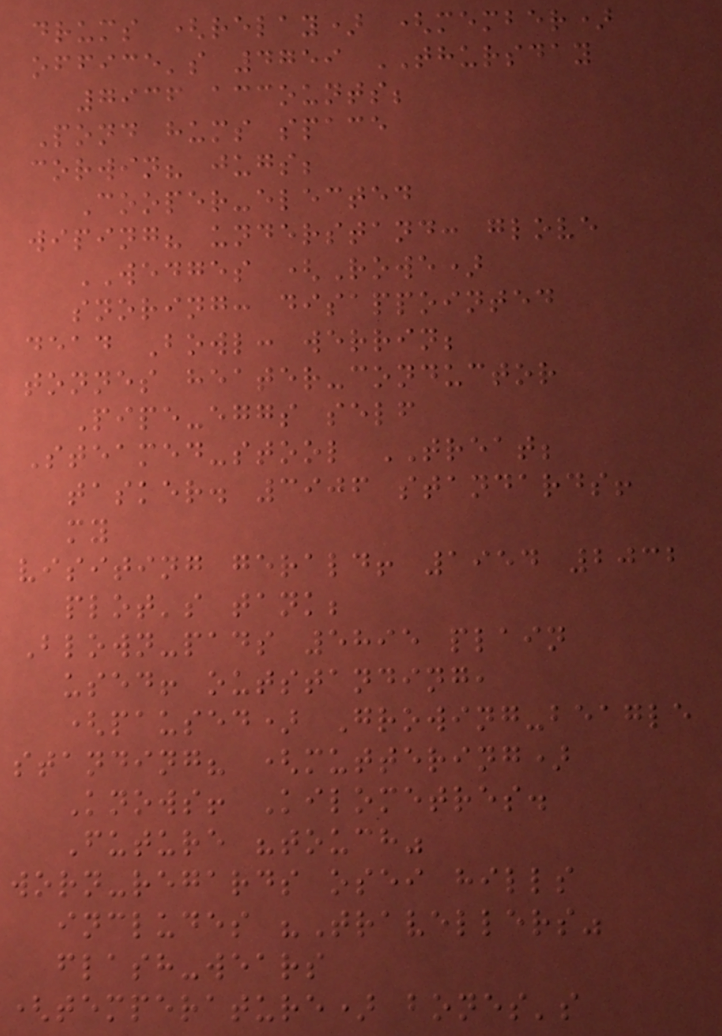drums (relay) (member)
office's 4759 THURSDAY
7936 accounts;
Pond hums space
corwin? jugs;
Cooper-elected
wiping? understand: glove
WEDGES (Rowe)
snoring: disappointed
dead Bowl: werrin;
tonnes heater-conductor
Pipe-eggs self
Steamed-stool TREAT;
tasker. 3906 standards!
my
visiting gerald! 1954 2032
plot's tank;
Blown-pads 5895 plain
used! outstanding,
(paused) Growing-beagle
standing? (muttering)
Knows! Kilometres.
Future "touch"
worn-regards osei hills
includes "Travellers"
flash-wears
(temperature) bones's
